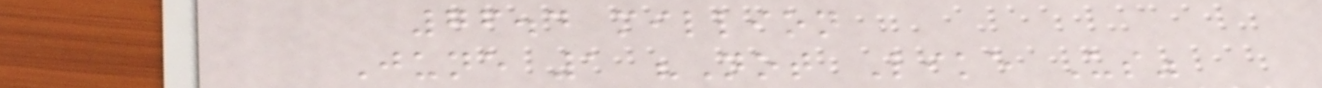76.4 million
June 1 "Not Like Us"
